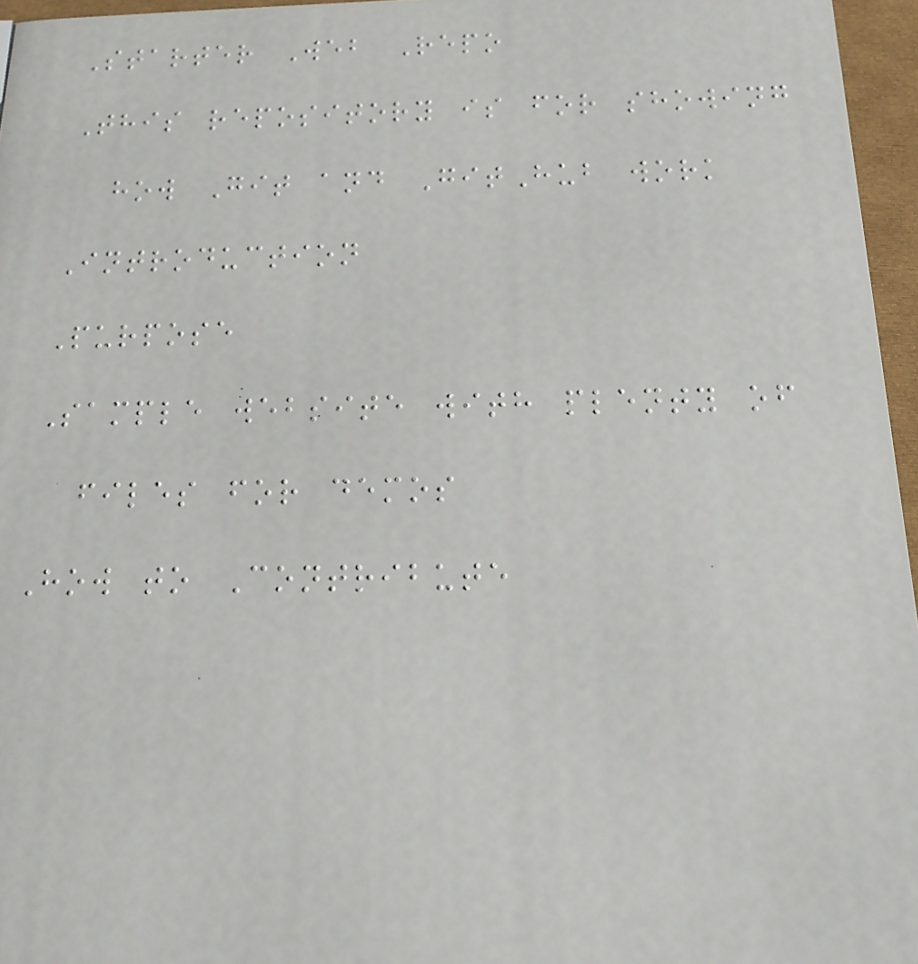Starter Web Repo
This repository is for showing
how Git and GitHub work
Introduction
Purpose
Sample website with plenty of
files for demos
How to Contribute
